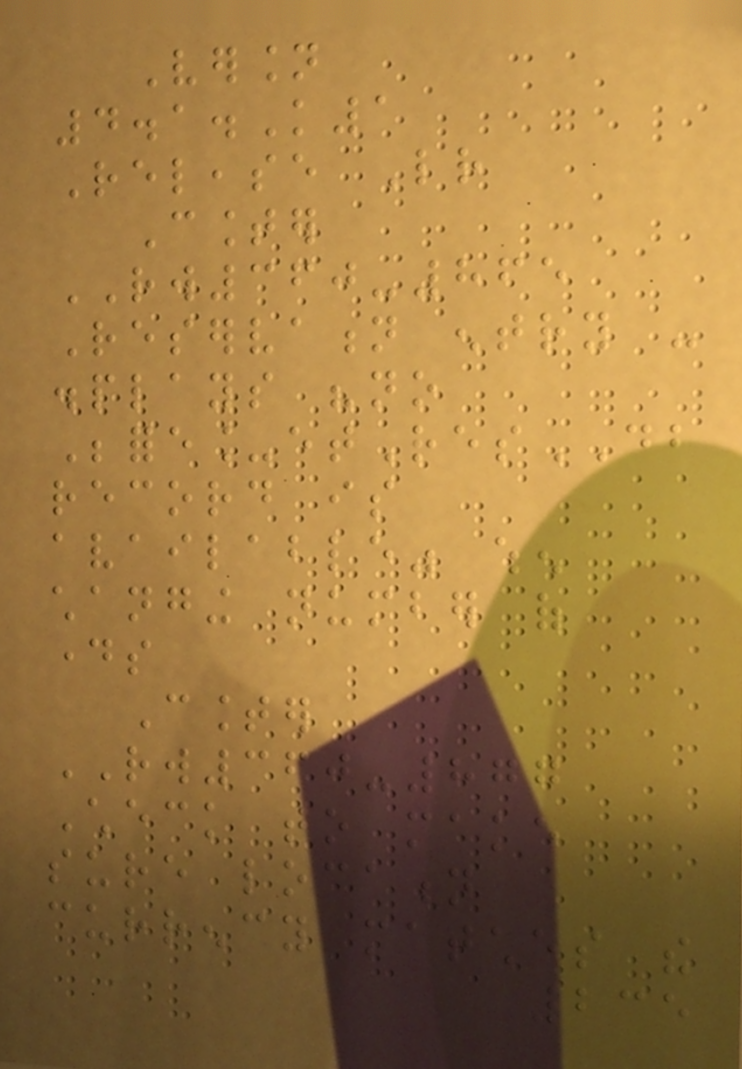Version
4.1.K1
Release Letter
Counter
RW360-865
Reservation entry -
displays "no
Before_etResDB
record is
available" when
changing number of
days
Counter
RW360-877
Check to make
sure location
currency matches the
235
